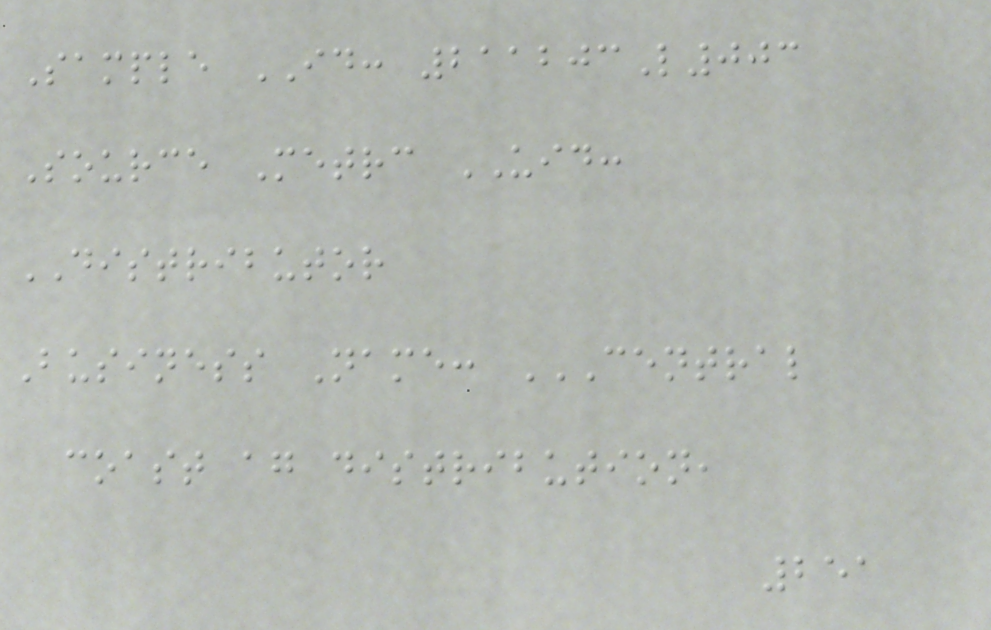Sample ID: 211203L003
Source Metrc UID:
DISTRIBUTOR
Business Name: CENTRAL
COAST AG DISTRIBUTION,
251
